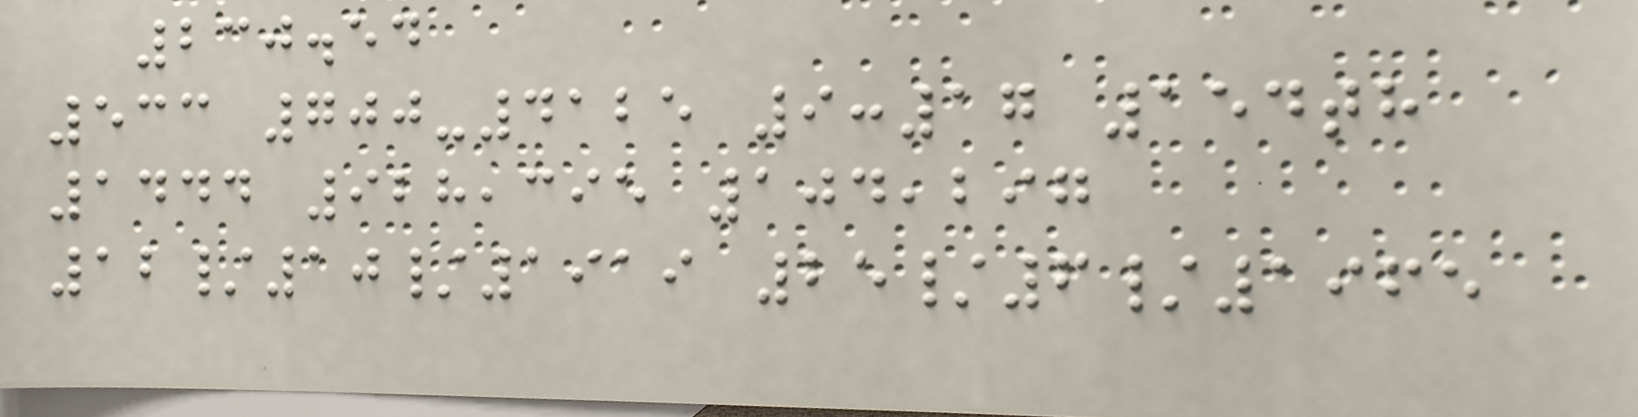230.54
533 700-4125 9:17 154th
1444 928,395 104,297
12/10/1919 25/6/1965
